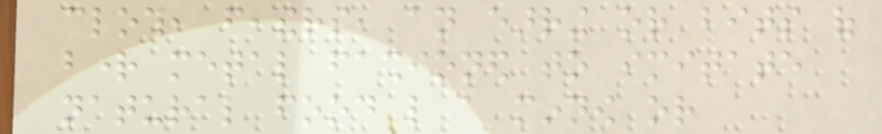cloth, feathers, an earring or bits of
bright metal fashioned to imitate
natural food like a minnow or
